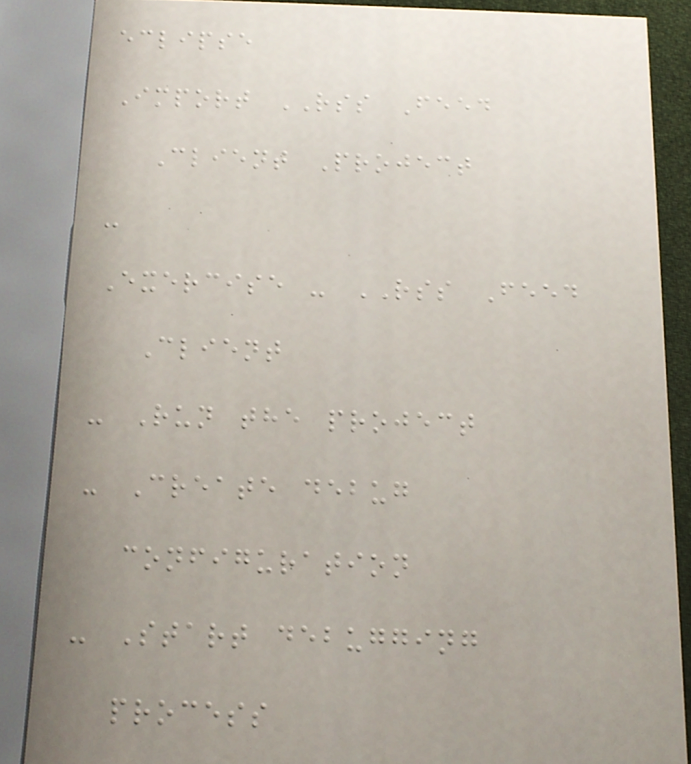eclipse
Import RSS Feed
Client Project
-
Exercise - RSS Feed
Client
- Run the project
- Create debug
configuration
- Start debugging
process
